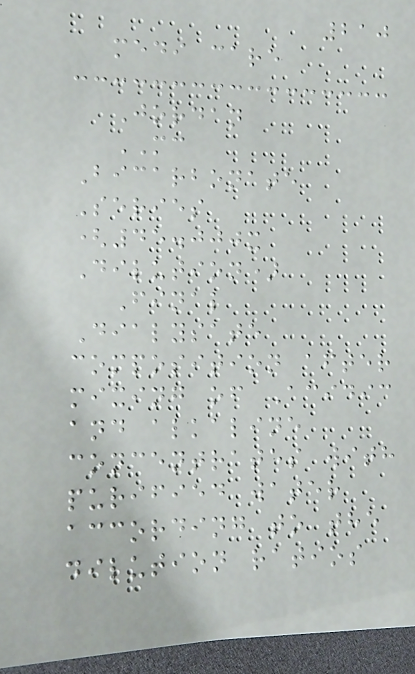210
medi care
Jordan
MC
Bicarbonate
Series
(45.000x
Dilution)
Final
Dialysate
composition after
mixing of Acidic
and alkaline
concentrates with
purified water
according to the
dilution ratios
